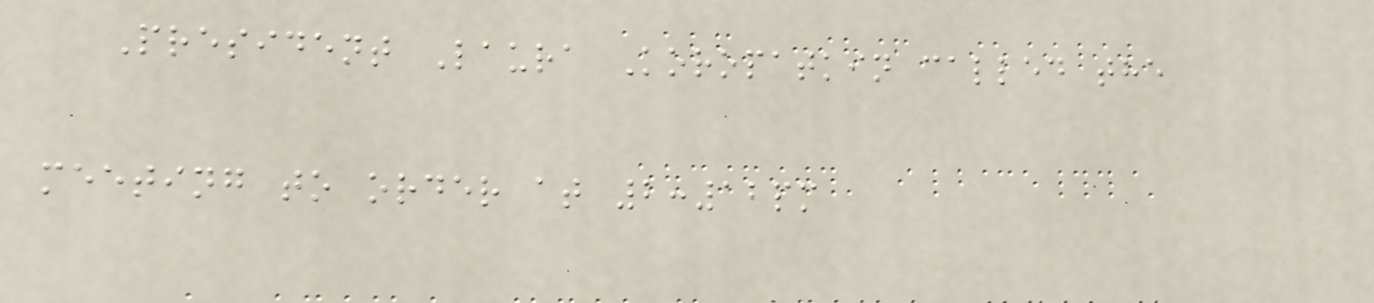President Laura Koropatkin called the
meeting to order at 2:12pm
